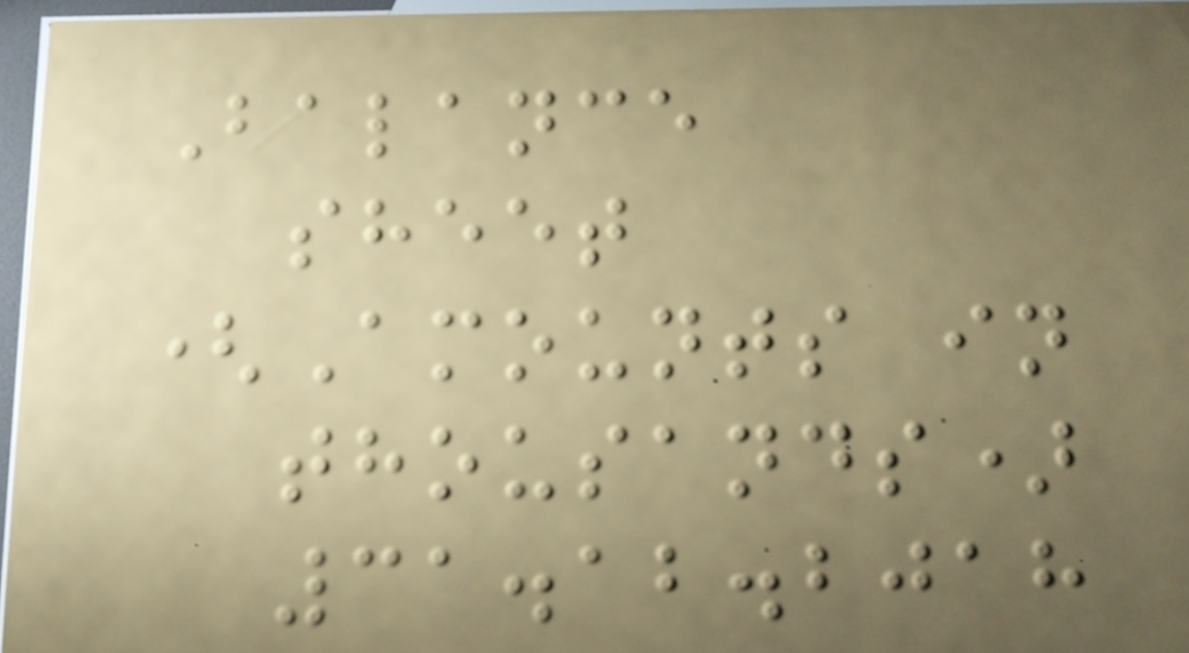Balance
sheet
(Amounts in
thousands)
31.12.2018
